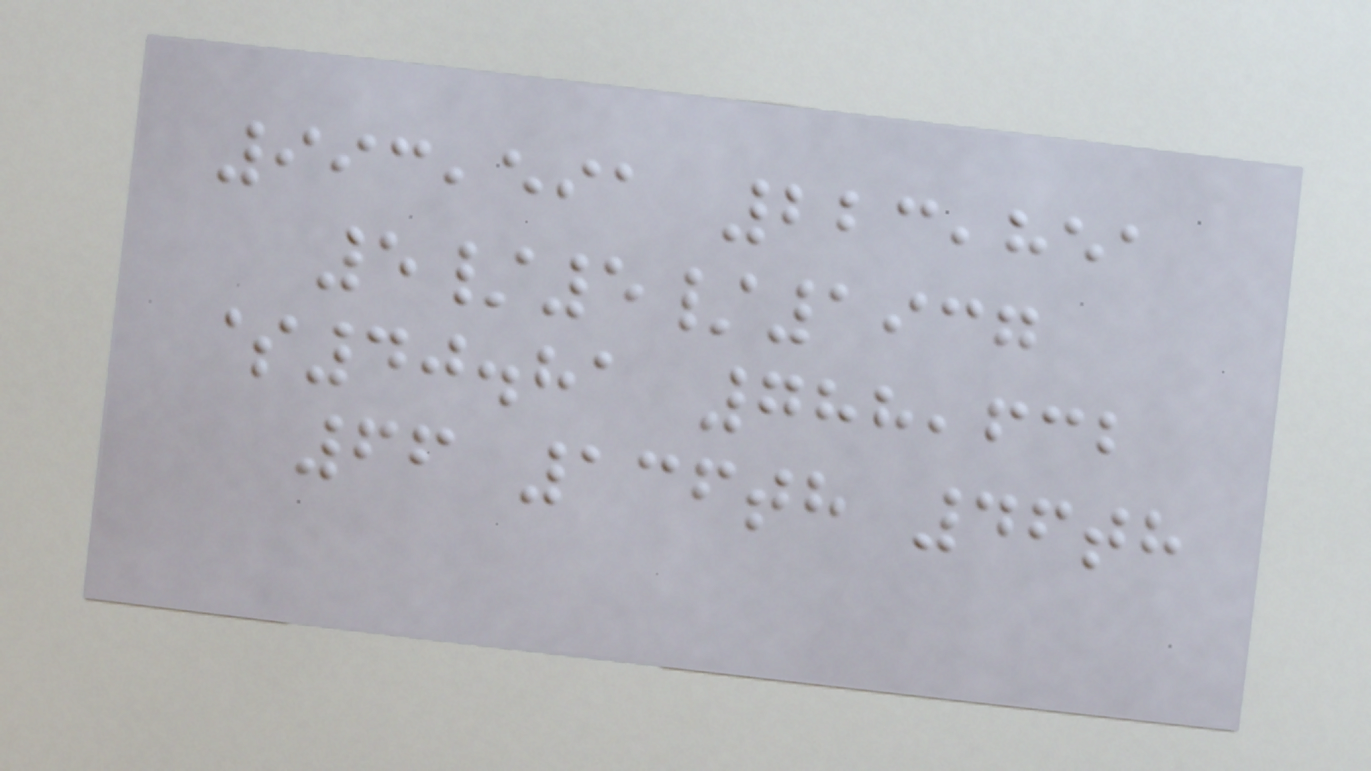993,591 223,851
5/5/1937
$40.81 788,632
66 136th 46th
